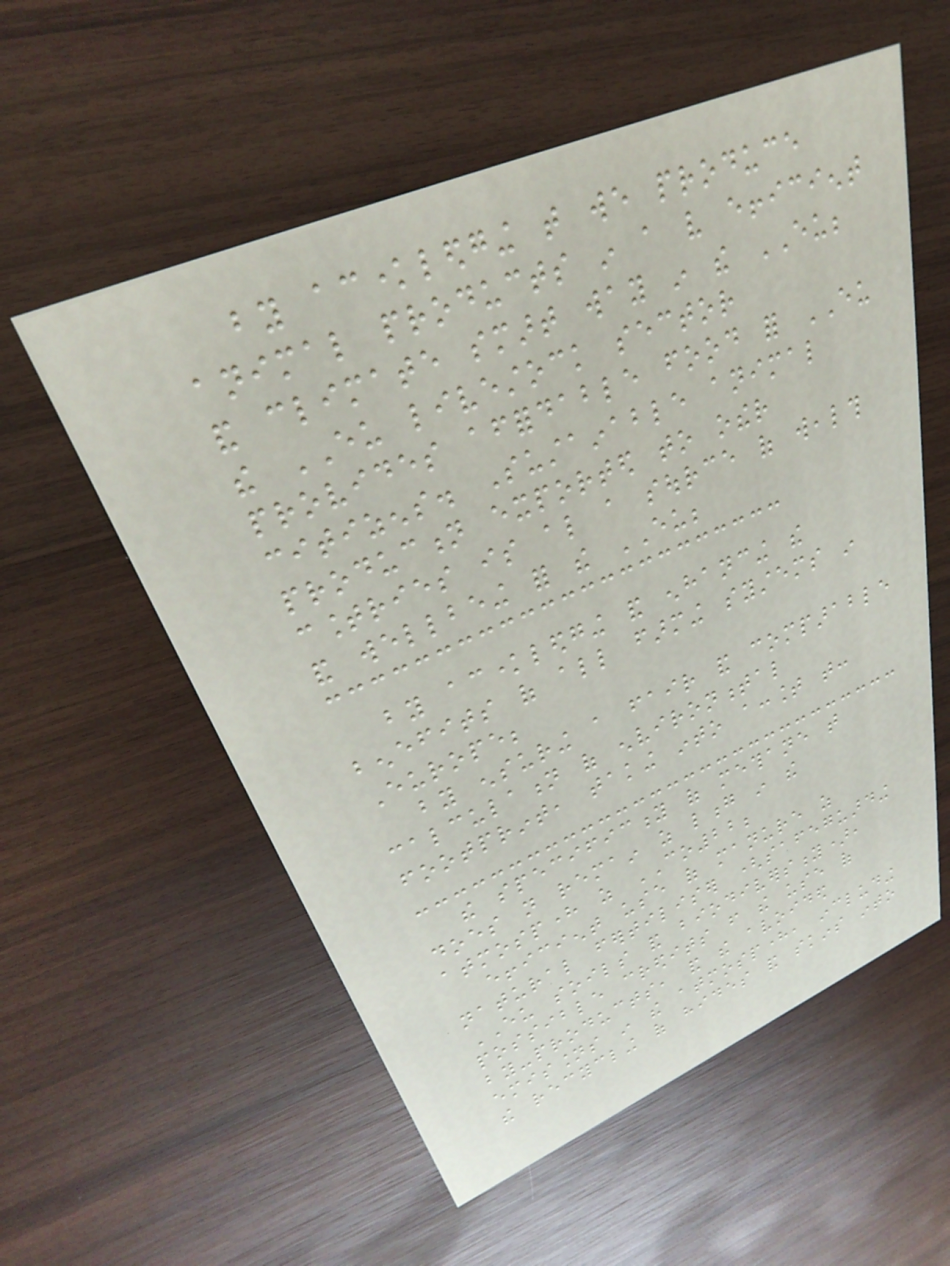by acknowledging that we produce
animal products in a very efficient
and climate smart way in the EU;
the EU livestock sector
provides affordable food for EU
citizens. Sustainable animal
production exported to other
countries is also a source of wealth
and wellbeing for the EU;
by acknowledging and enhancing the
benefits of all farming systems in
Europe;
by ensuring a fair and comparable
calculation of environmental
footprint, taking into account that:
the specificity of methane that
does not remain as long in the
atmosphere as CO22;
efficient use of manure as
natural fertiliser (safeguarding
EU soils and biodiversity),
possible credits from the use of
by-products, and the avoided
emissions in the atmosphere, including
the recycling of hides and skins into
